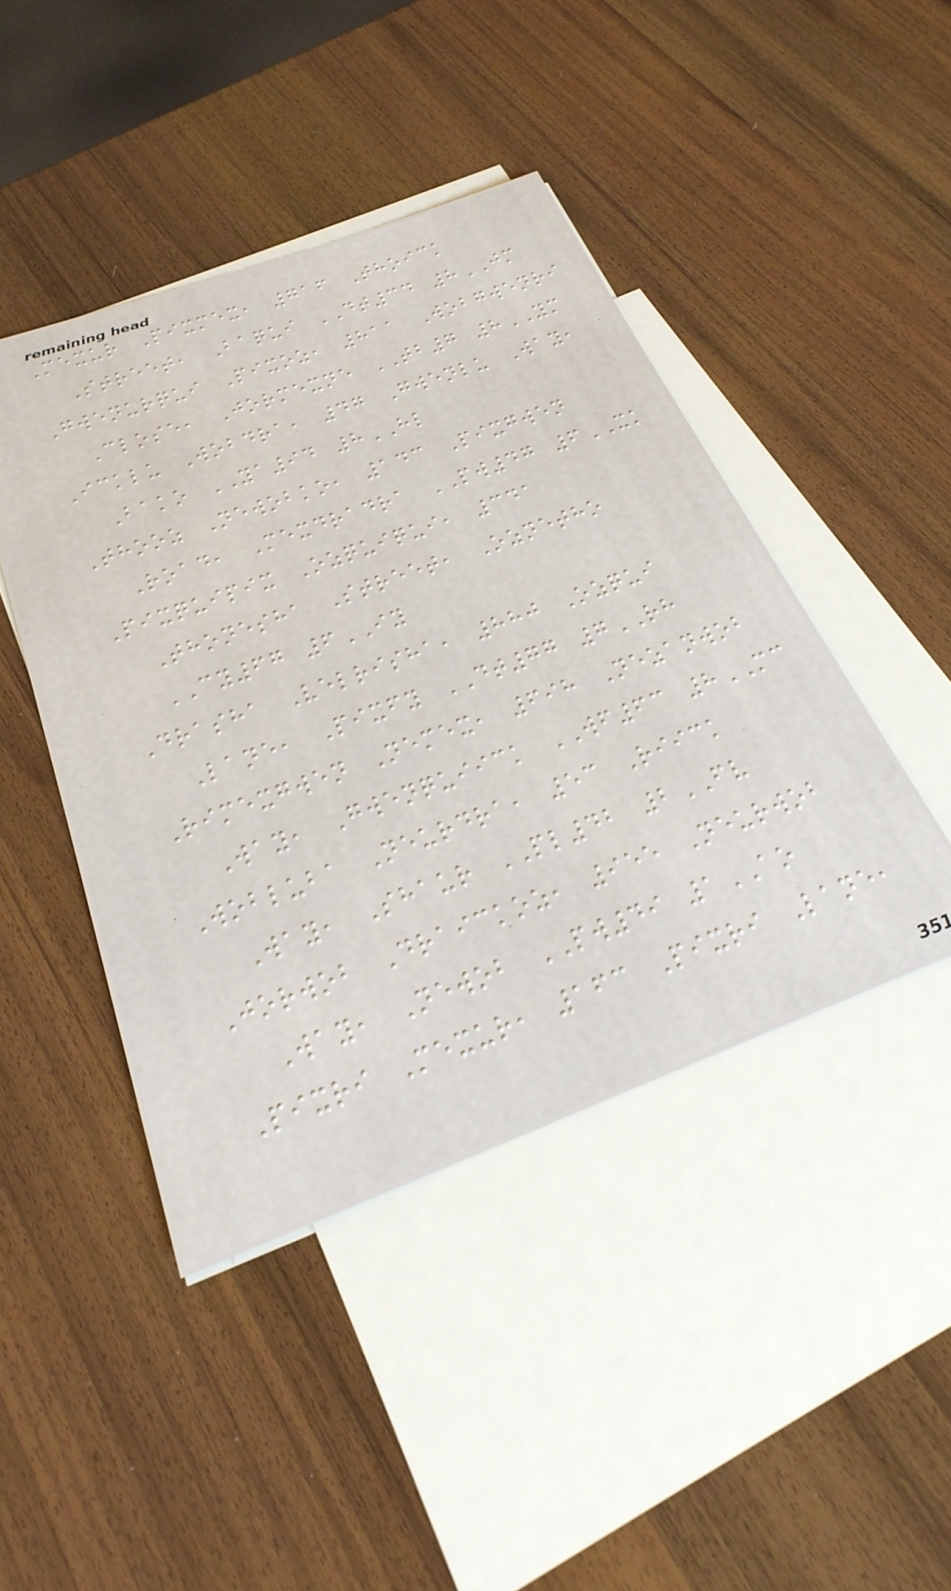Mexur Pixmex, 716 Thoick
Street, Baqui DT34 8JM
Gwenurqui Pixoz, 811 Wobgwenri
Close, Jormexne TB7 8YM
Icklu Wobdra, 47 Gwenlu Way,
Bako YA94 8HL
Thooz Newobko, 143 Pixgwen
Road, Mexdradra PW47 6XK
Pixquipix Ozquiqui, 341
Thonesha Street, Oznetho
CY67 6IY
Drasha Velrisha, 880 Ozqui
Lane, Pixfy DT77 7RH
Rimexgwen Nemex, 698 Nezanwob
Way, Gwenquiick WF63 8MC
Wobluba Neurdra, 53 Riick
Way, Shaur PL42 2FV
Jorwob Draickoz, 955 Neurwob
Way, Newob PW49 1AO
Pixri Mexur, 163 Pixri Lane,
